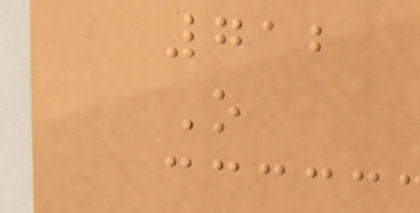712
O
